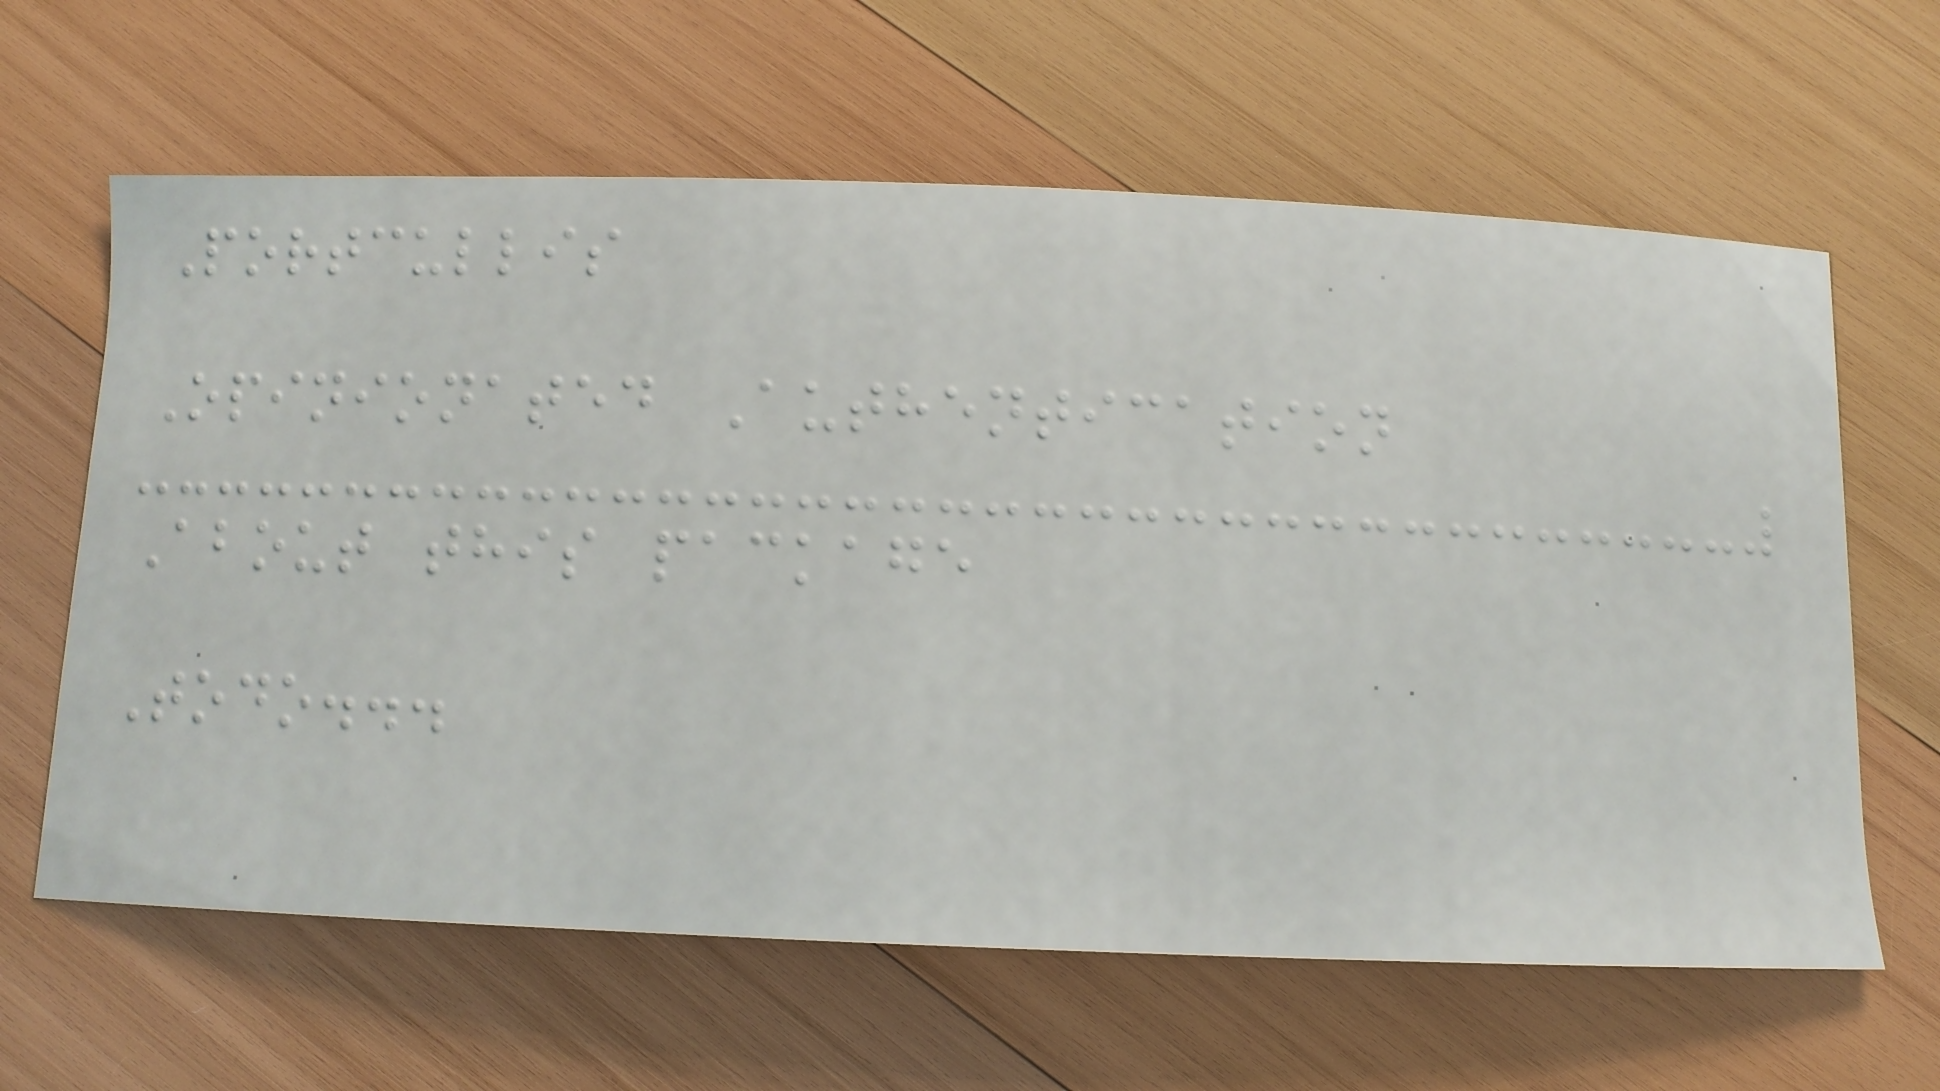Portcullis
Opinionated Authentication
About this package
Todo...
